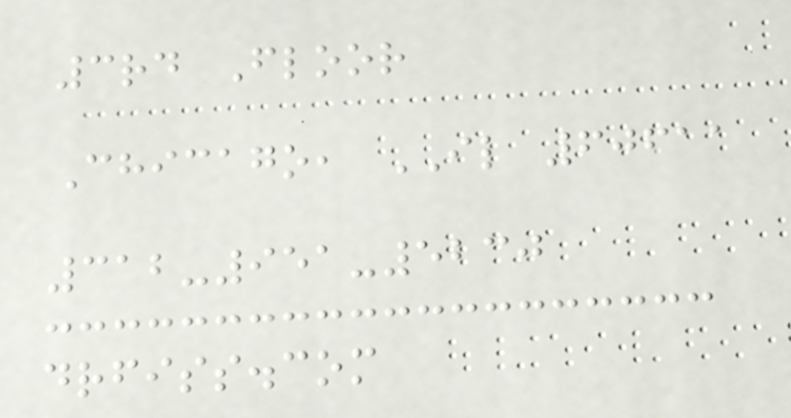3rd Floor
Chicago, IL 60611
312-951-5230
drfiss.com
